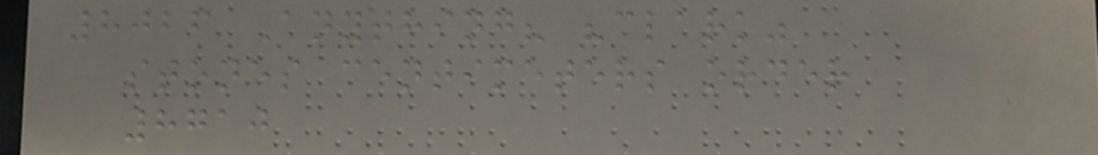8026 Anything? "clark"
stones centimeters order
8710
